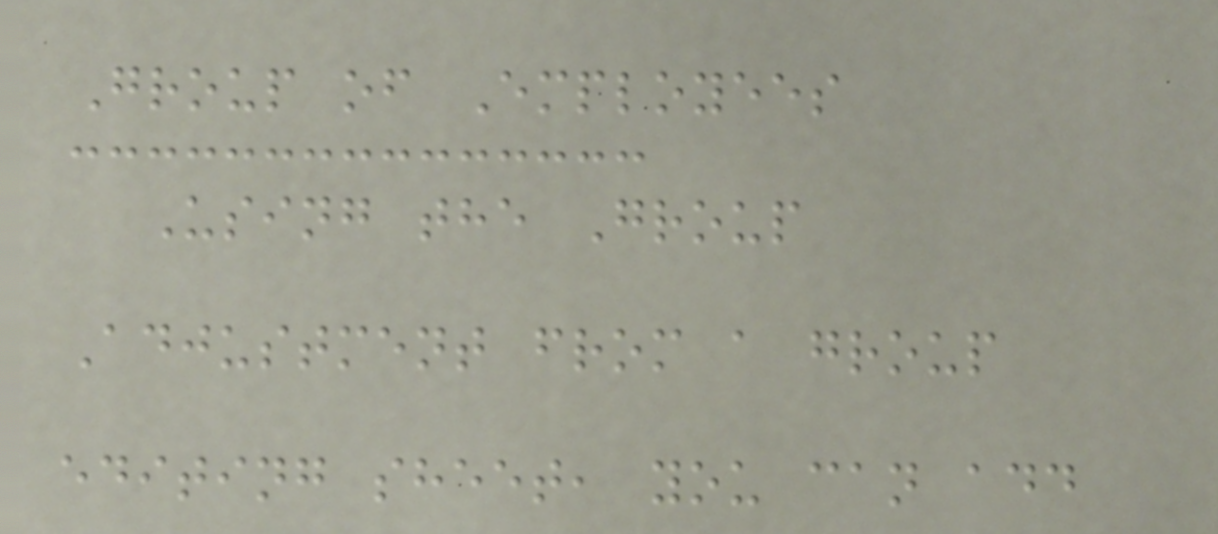Group of Employees
Using the Group
Adjustment from a group
editing sheet, you can add
